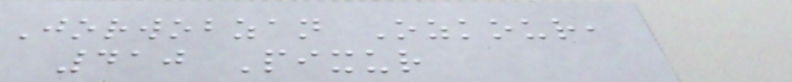Jorwobzan Ozkour,
410 Pixur
